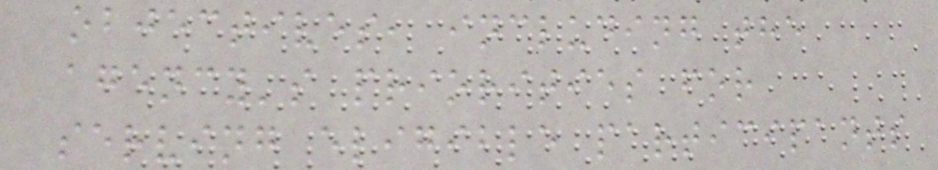objectives, including the
agency's priorities for
serving eligible participants
